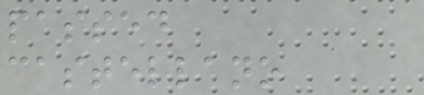passed
castellano
